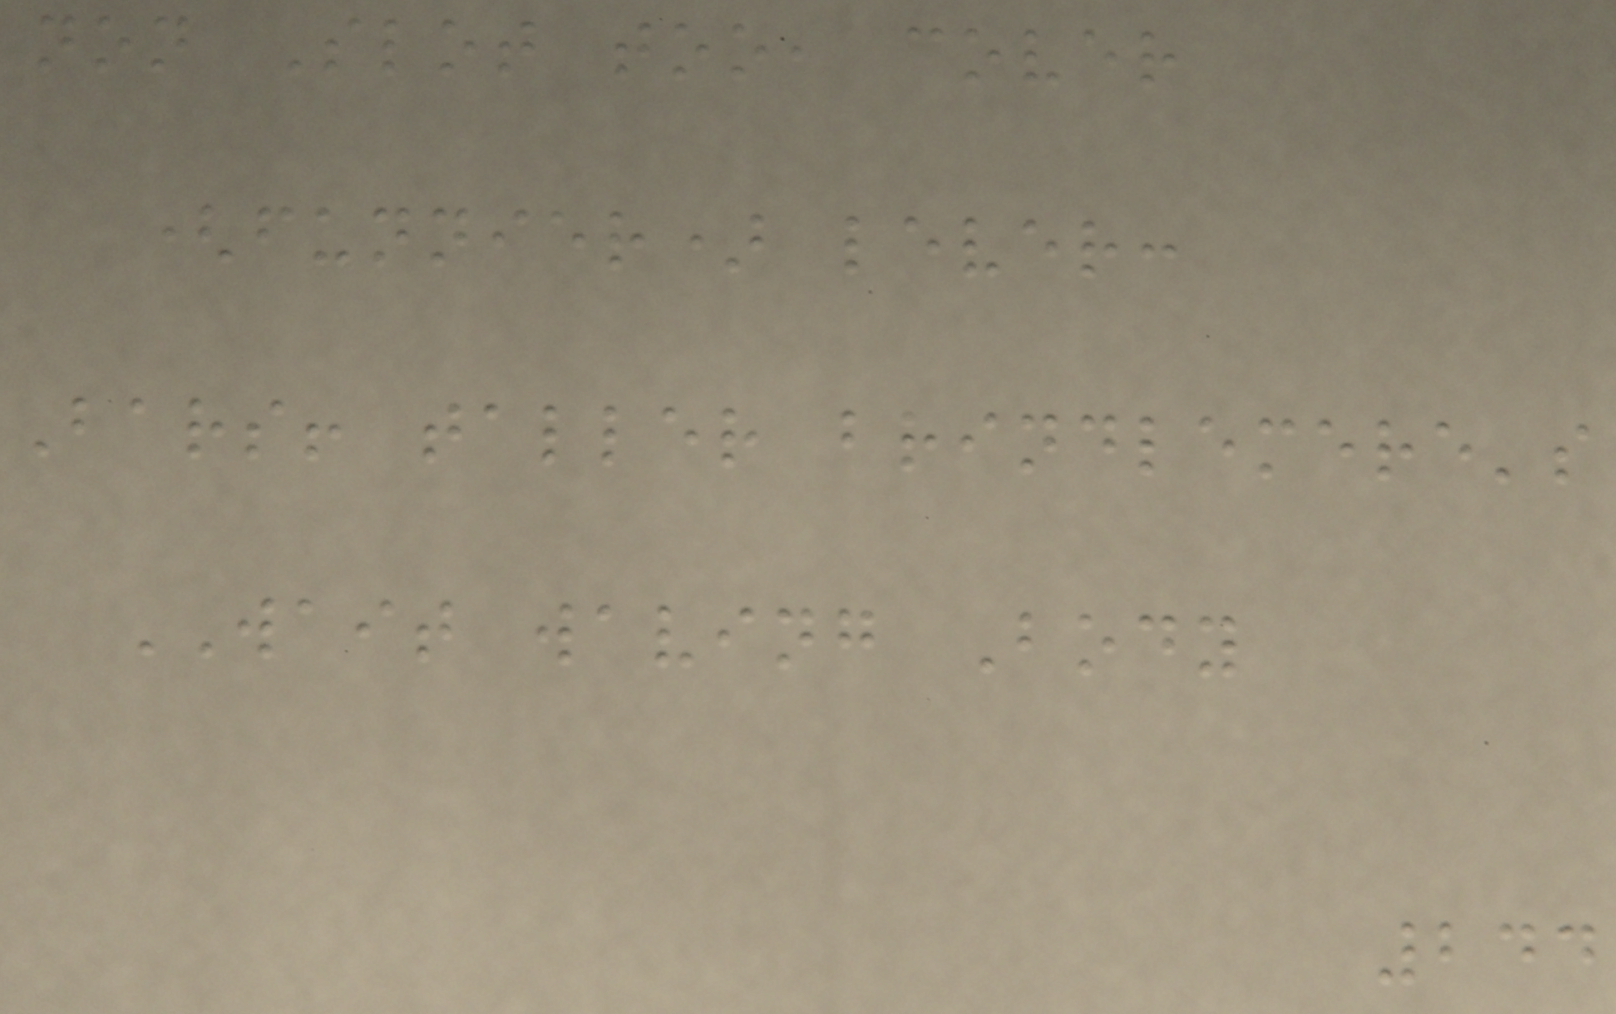non Slot too, cover
(funnier) lever:
Bars! taller brindlemere's
WAIT waving Body
244
